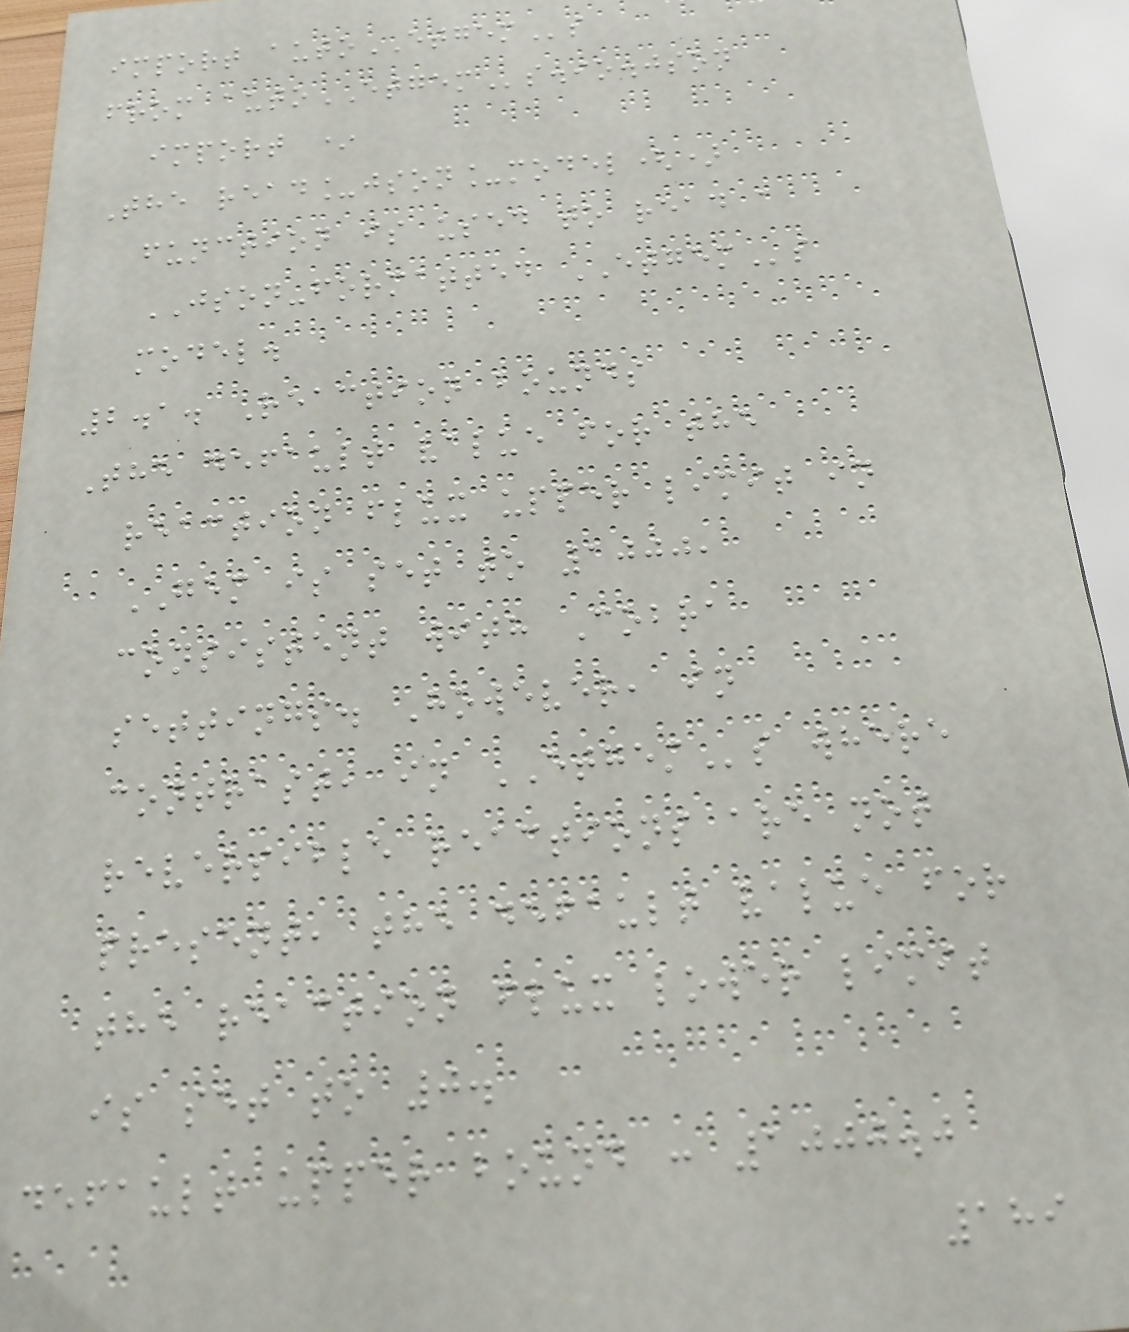import autoETGEMs
from autoETGEMs.io.json
import *
The read_json_model()
function is used to read a
JSON-formatted ETGEMs
model.
2.1. Reaction bounds
The default value for the
reaction flux upper limit in
GEM is set to 1000,
consistent with Cobra
settings. However, in
contrast, in ETGEMs where
reversible reactions are not
present, the default value for
the reaction flux lower limit
is set to 0.
default upper bound : 1000.0
189
